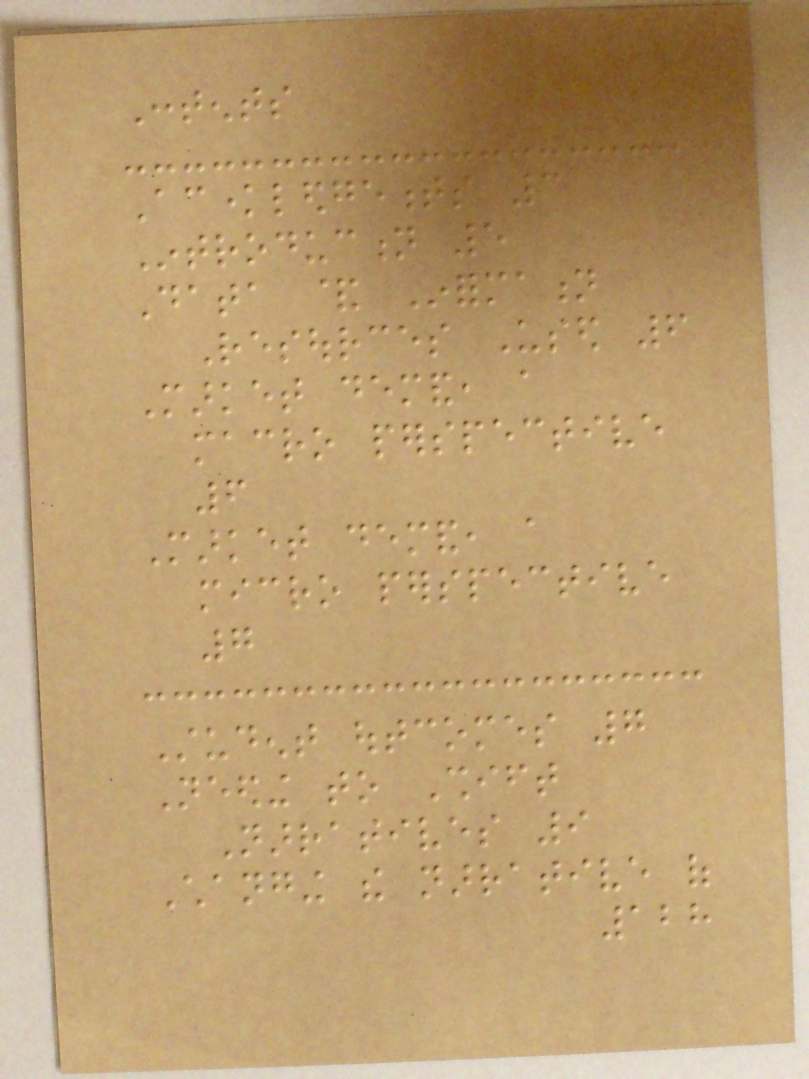Contents
Acknowledgements 3
Introduction 5
Data & Information
Resources Used 6
Market demand, a
macro perspective
6
Market demand, a
micro perspective
7
Student outcomes 7
Needing to Shift
Narratives 9
Changing the narrative of
128
